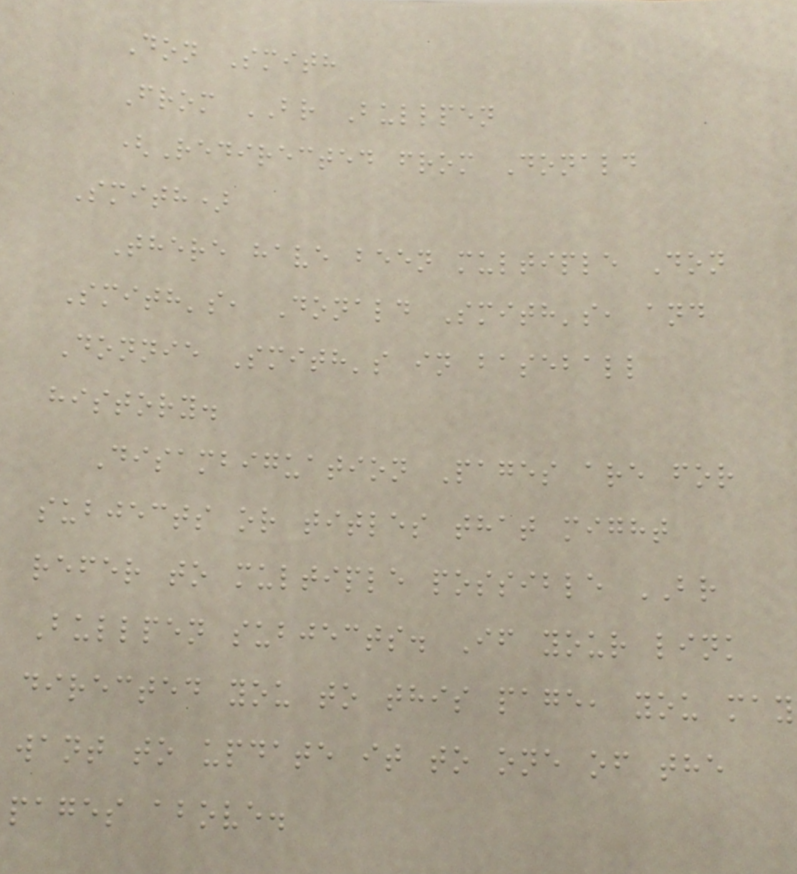Don Smith
From BR Bullpen
(Redirected from Donald
Smith)
There have been multiple Don
Smith's, Donald Smith's, and
Donnie Smith's in baseball
history.
Disambiguation Pages are for
subjects or titles that might
refer to multiple possible BR
Bullpen subjects. If your link
directed you to this page, you may
want to update it to one of the
pages above.
